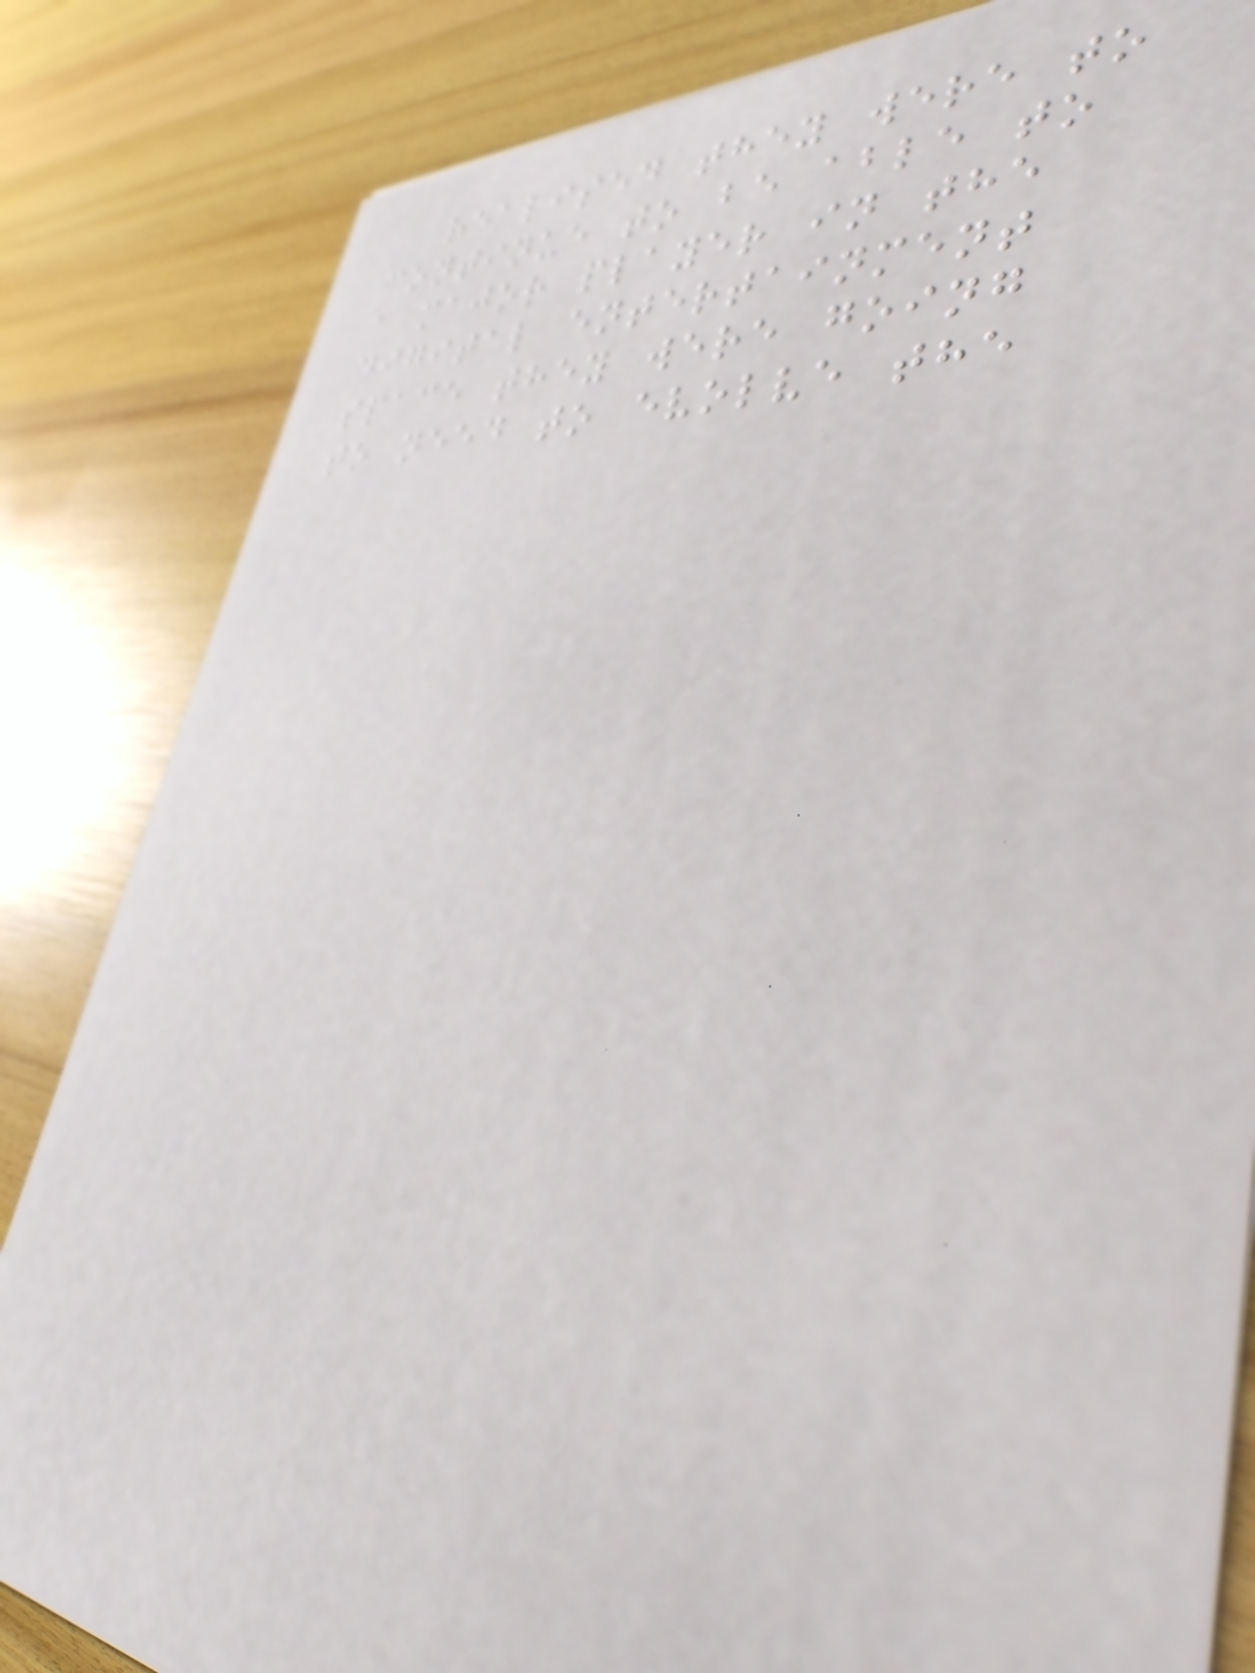realised they were to
continue to be able to
a major player in the
digital entertainment
space they were going
to need to evolve the
